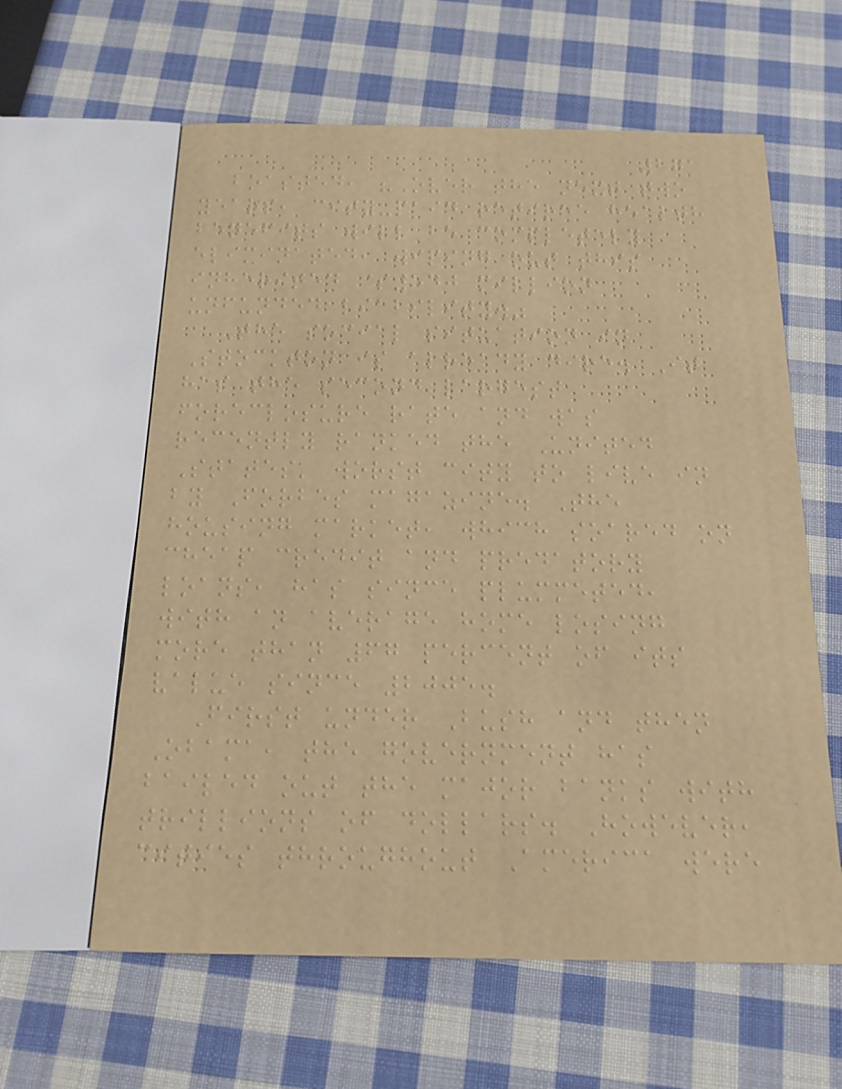271
boasted, "Over the next two
years, city-paid retiree health
benefits will be completely
eliminated, wiping out this
inherited $540 million
unfunded liability."
The social situation in
Stockton is already dire. It
has the second largest
foreclosure rate and was
recently ranked the United
States' worst city to live in
by Forbes magazine. The
housing market, which soared on
cheap credit and predatory
loans, has since plummeted,
with an average home losing
more than 67 percent of its
value since 2005.
First under Bush and then
Obama, the government has
bailed out the major banks with
trillions of dollars. However,
cities throughout America were
